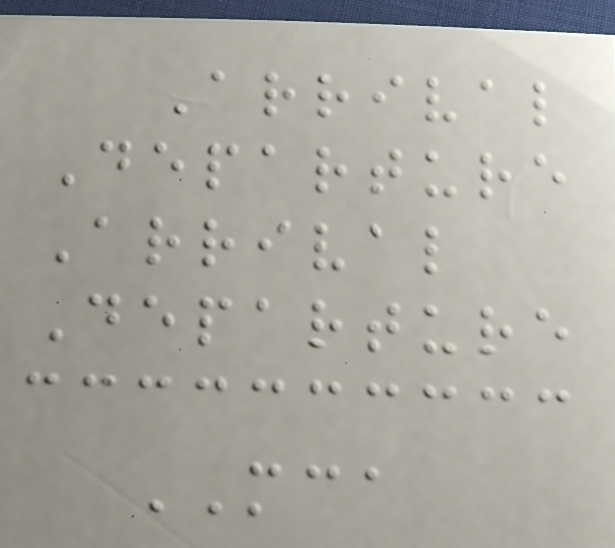Arrival
Departure
Arrival
Departure
MCA
